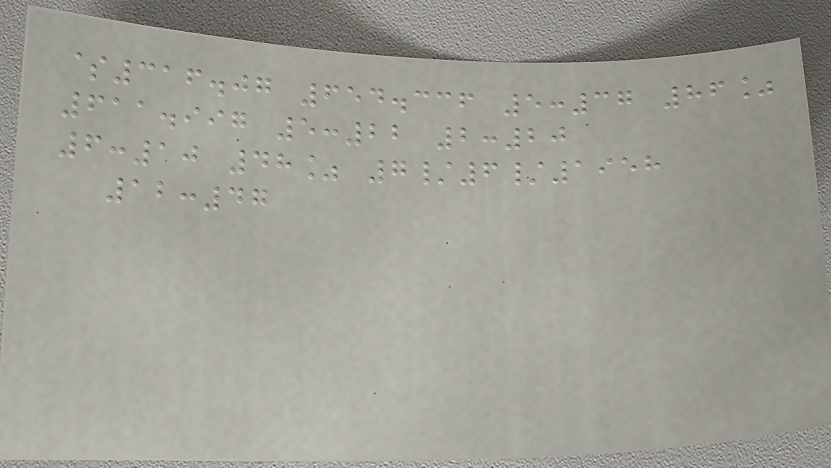$316.07 654.336 5:37 86%
611.997 5:22 2:20
6:10 48% 7/6/1958
12:47
